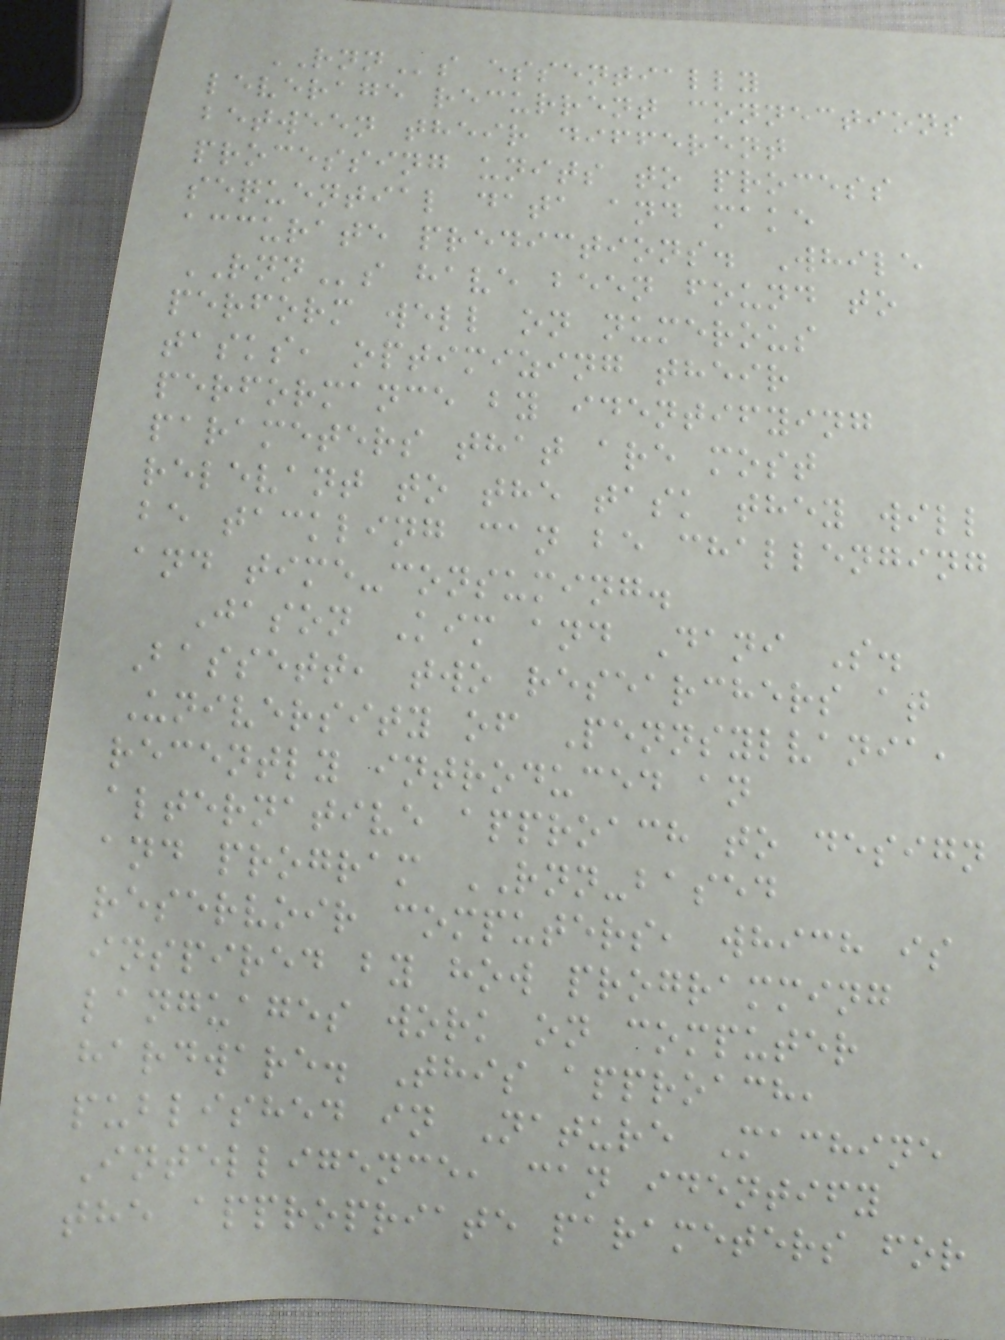RNNs essentially
leverage recurrent connections
between their different
processing units to process
sequential data and make
accurate predictions. While
RNNs have been found to
perform well on numerous
tasks, optimizing their
performance by identifying
parameters that are most
relevant to the task they will
be tackling can be challenging
and time-consuming.
Jason Kim and Dani S.
Bassett, two researchers at
University of Pennsylvania,
recently introduced an
alternative approach to design
and program RNN-based
reservoir computers, which is
inspired by how programming
languages work on computer
hardware. This approach,
published in Nature Machine
Intelligence, can identify
the appropriate parameters for
